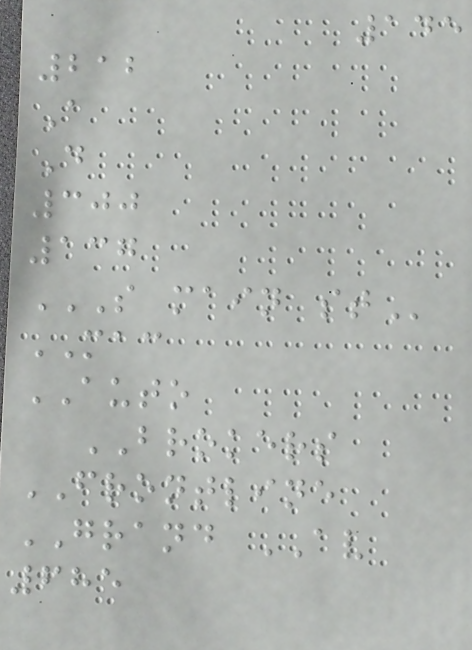145
212
A
D
300
137
S MAIN ST
MAC
AUTO
BROKERS
FRONTLINE
GRAND AV
685
